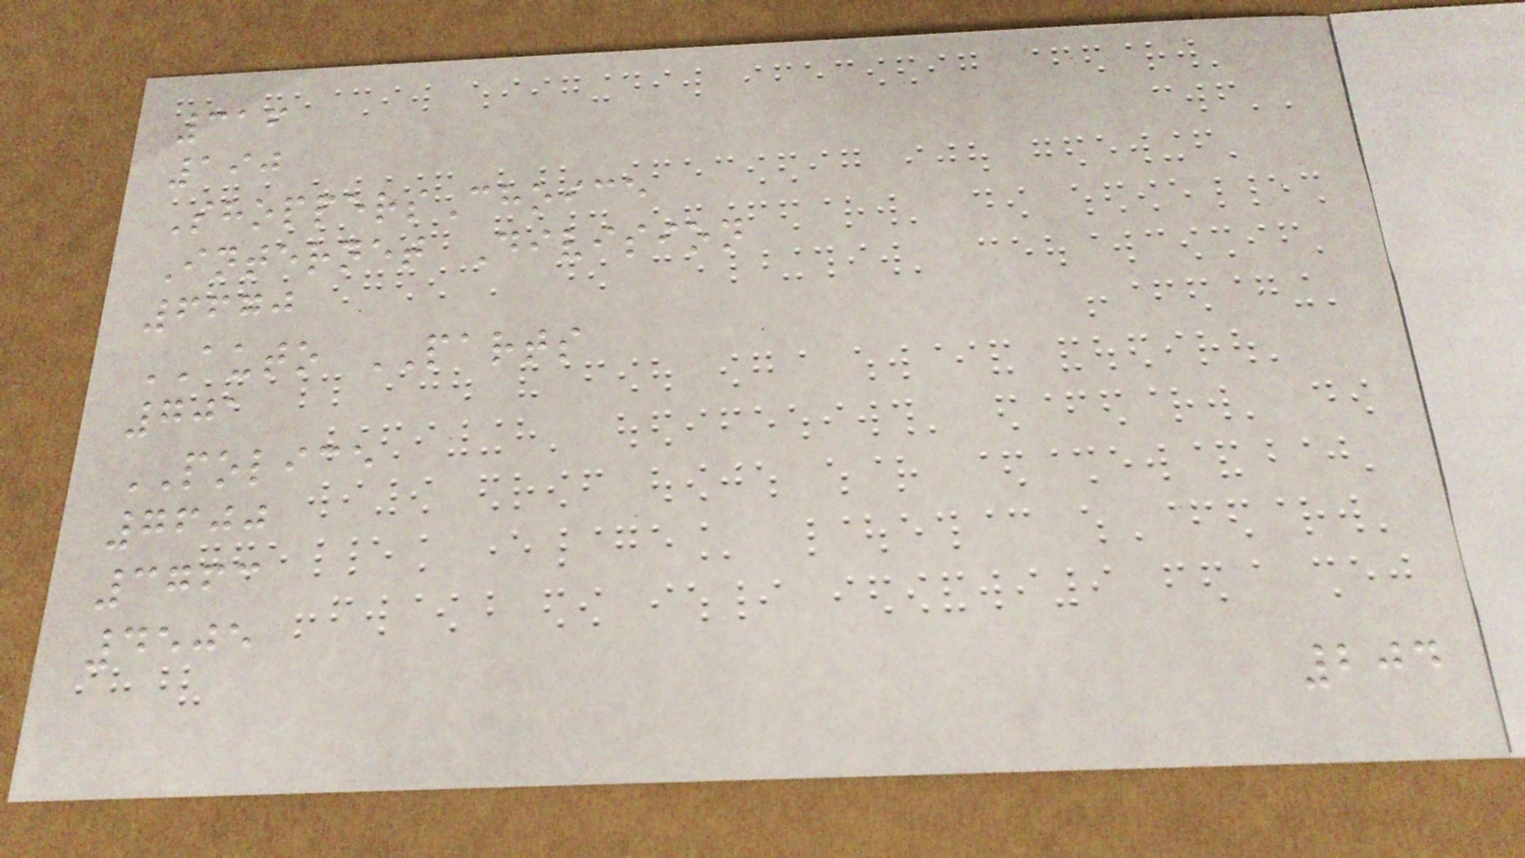316
190
ShoppersChoice
Internet Division
6670
AUTO PARTS
701
POLICE
7600
3763
4505
204
